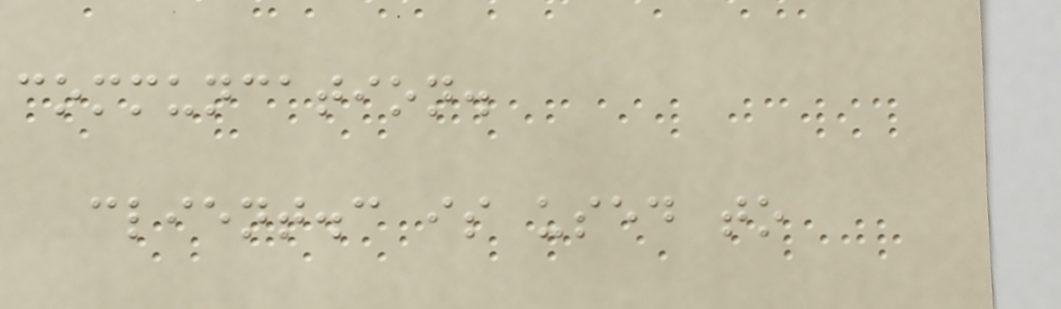communcation.
client.c is used to
